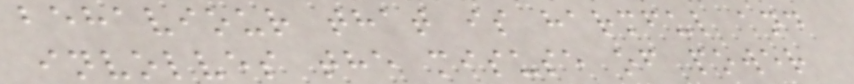behaviour that is harmful and
involves the misuse of power
